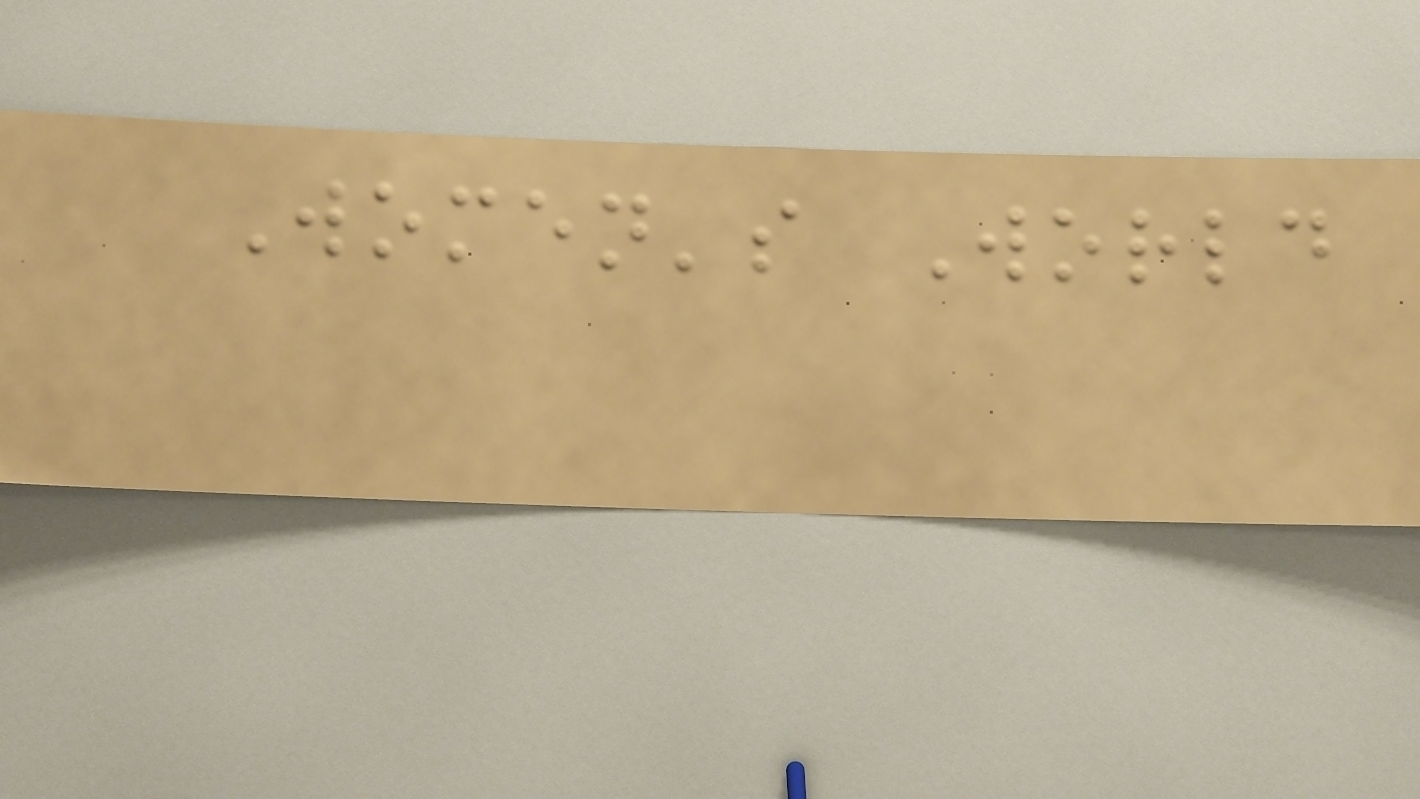Women's World
